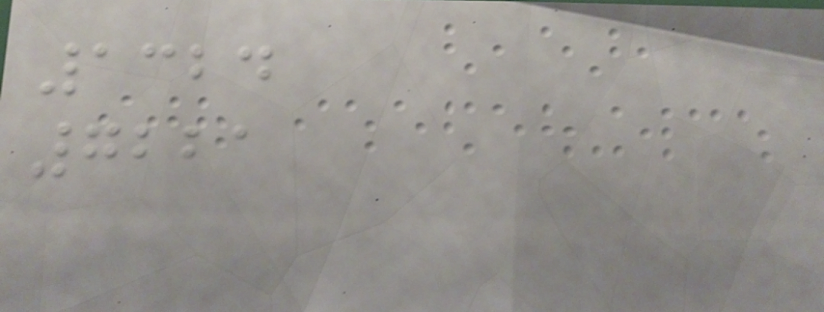1324
7221
